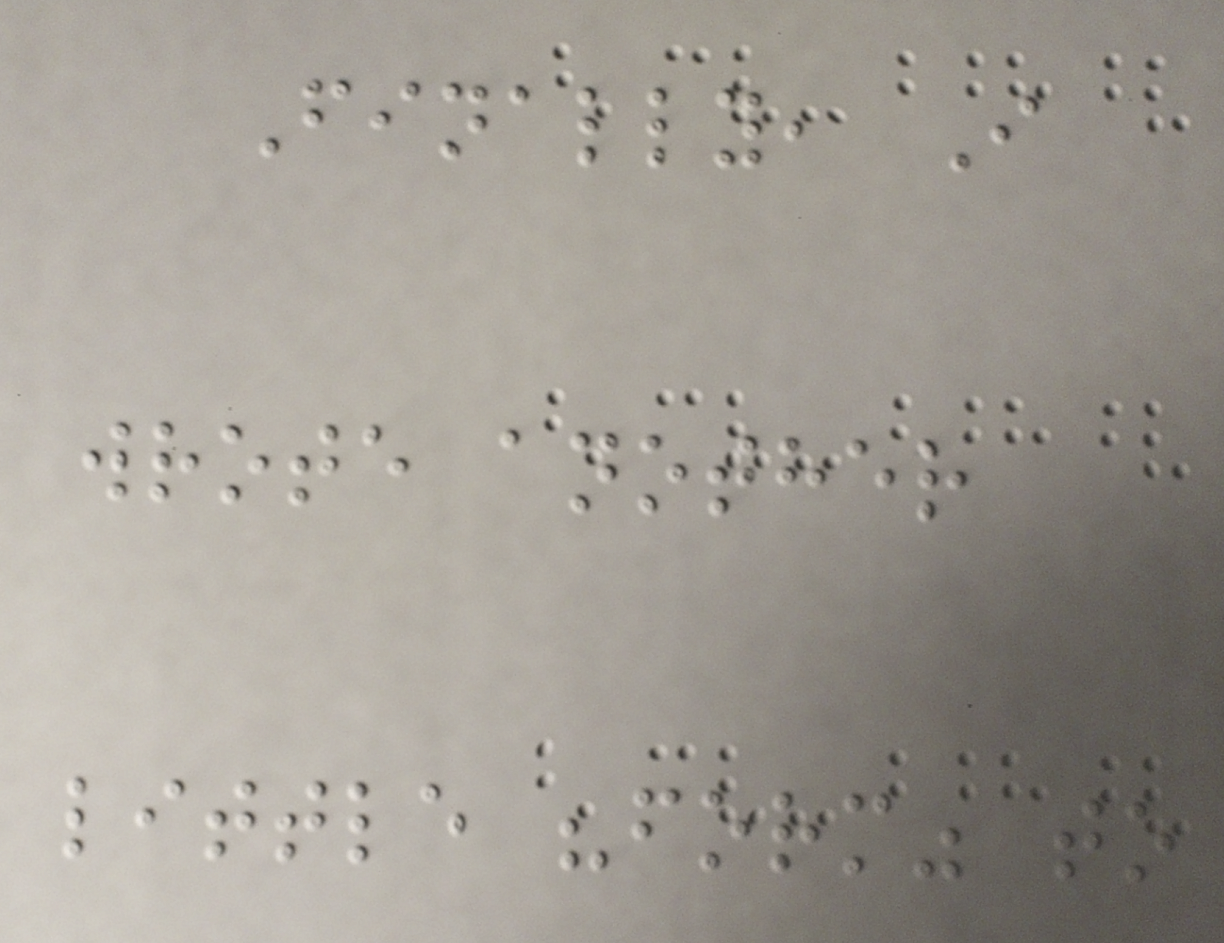Finally, I
wrote another
little "form" to
